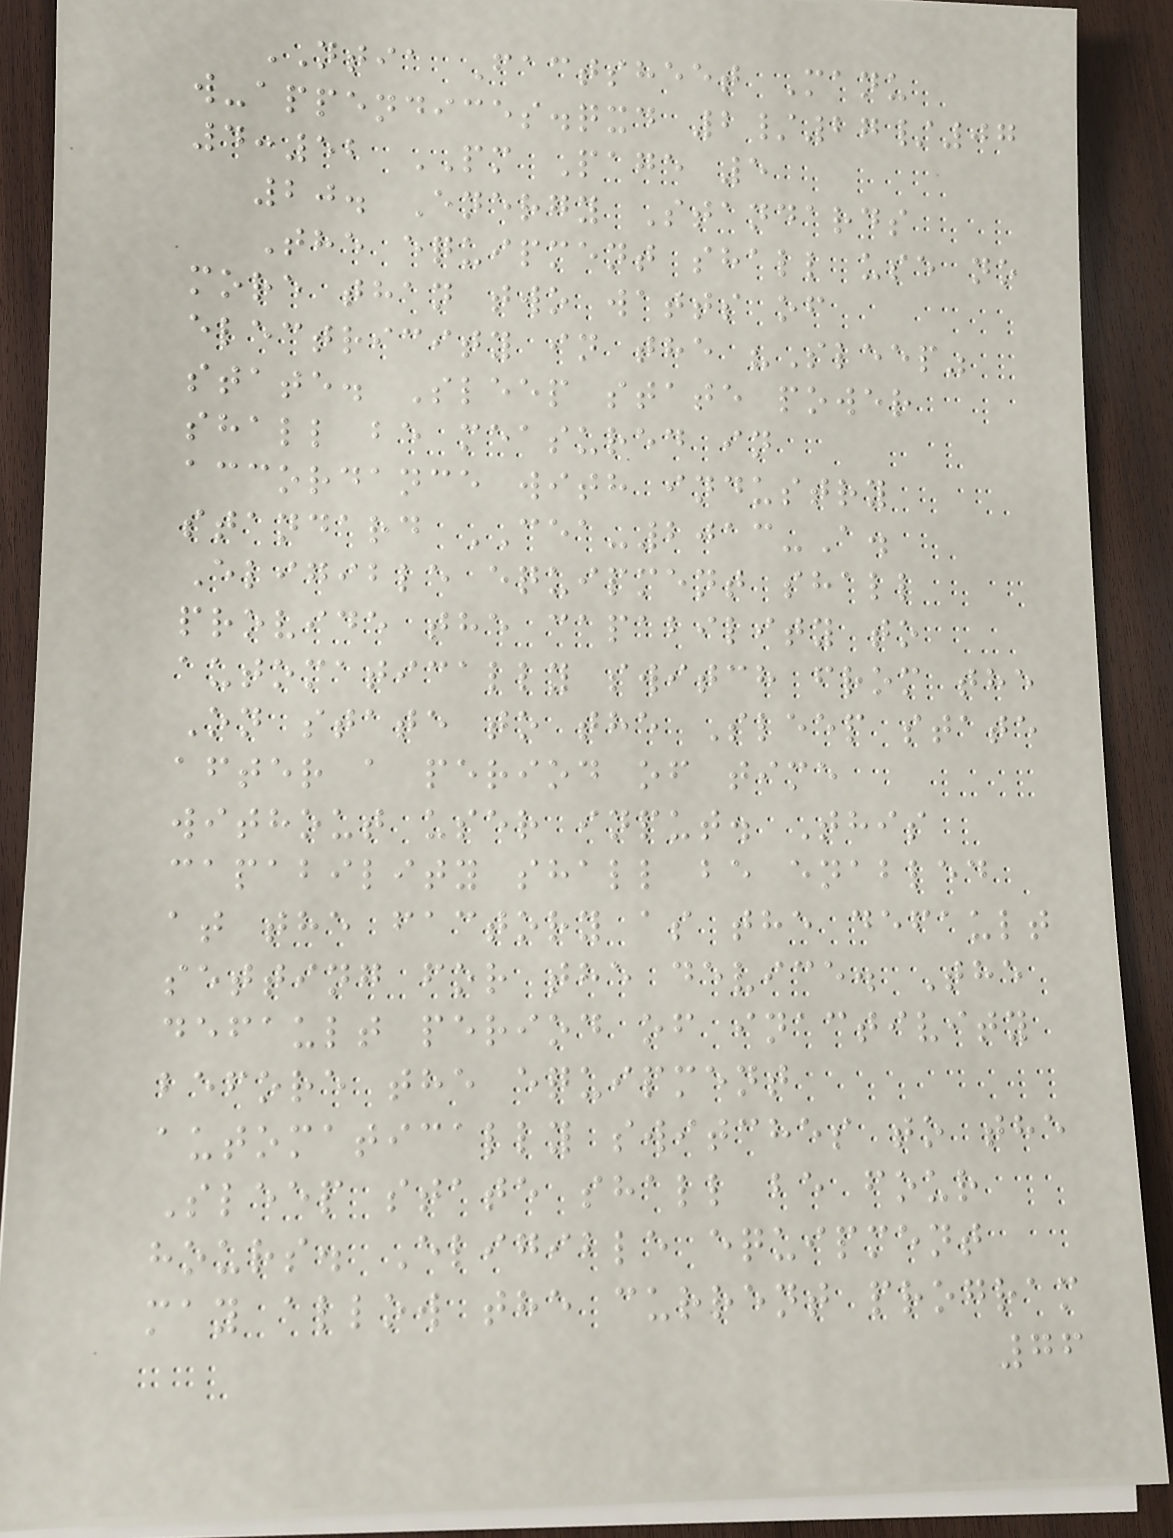NTIA Factsheet Manu
w-appendices.qxd 2/27/07
4:52 PM Page 5
20. Energy Standards
The equipment shall use no
more than two watts of
electricity in the "Sleep"
state. Sleep state power
shall be measured in
accordance with industry
standard CEA-2013-A.
Eligible equipment shall
provide the capability to
automatically switch from the
On state to the Sleep state
after a period of time
without user input. This
capability shall be enabled
at the factory as the default
setting for the device. The
default period of inactivity
before the equipment
automatically switches to the
Sleep state shall be four
hours. Eligible equipment
may allow the current program
76
